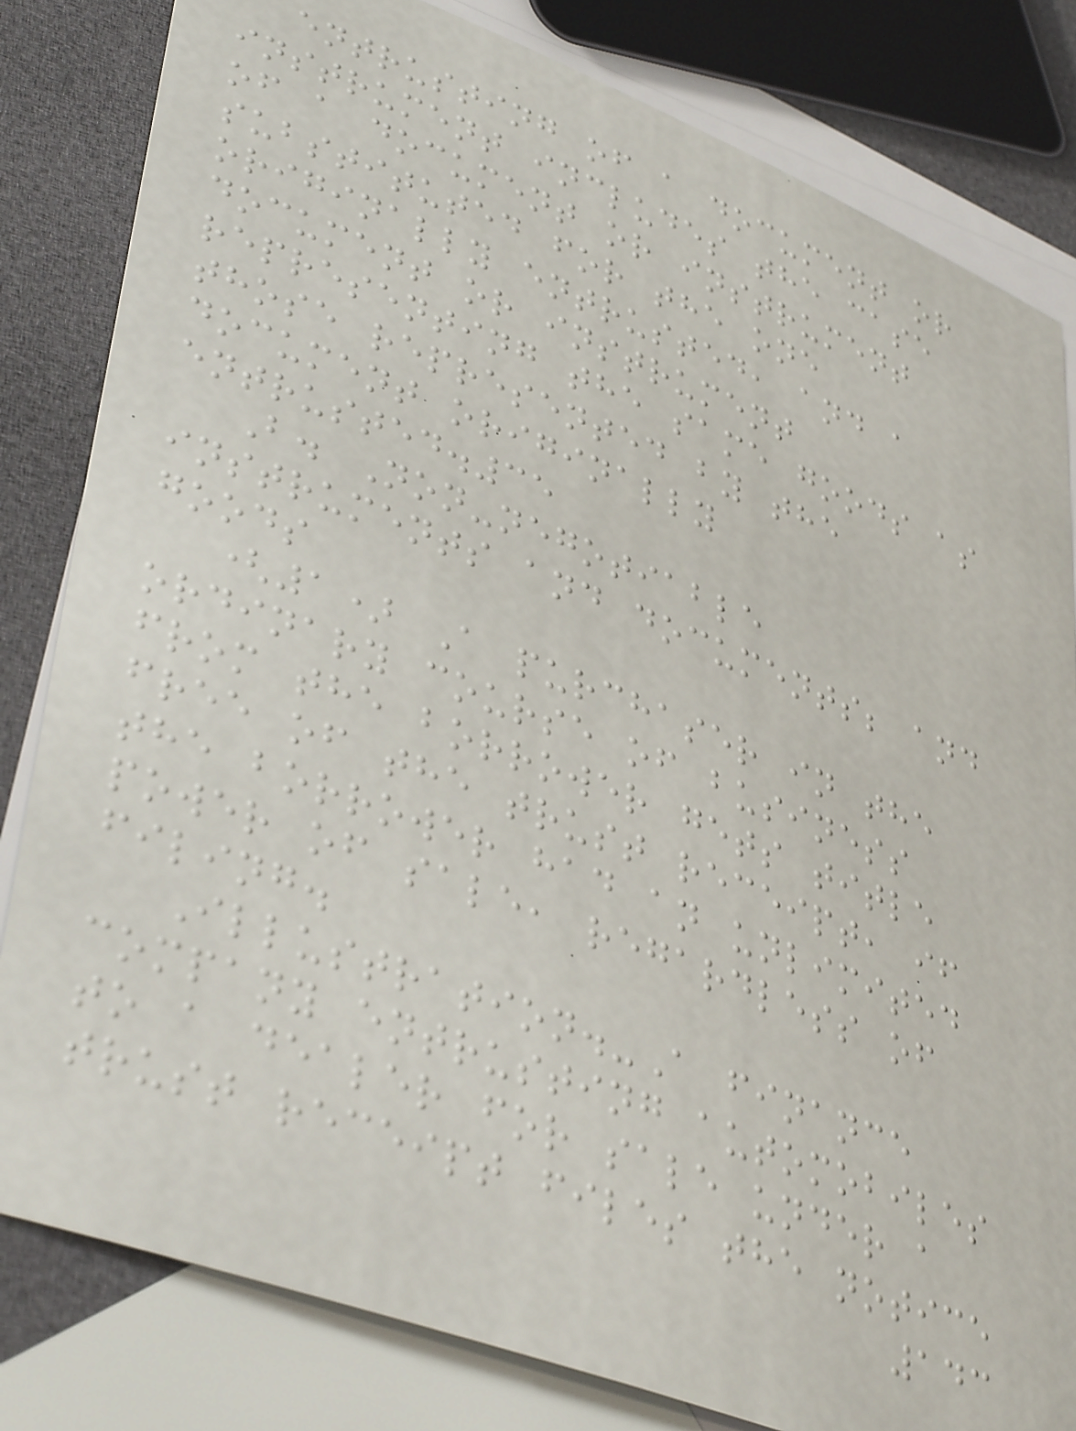entrusting of a document or
instrument includes the case
of a document or instrument
substituted for the one
originally entrusted, and a
document or instrument
representing the same goods as
those represented by the
document originally
entrusted.35
B. Non-negotiable
instruments and documents; and
goods
(1) A purchaser in the
ordinary course of business
from the borrower gets title
free of the trust receipt, if
the borrower had an unlimited
power of sale, regardless of
filing.
Illustration.-A finance
company entrusting automobiles
to a dealer for sale under a
trust receipt files the notice
143
